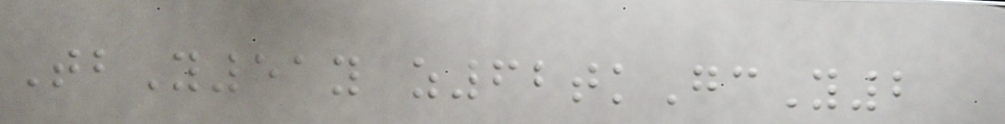TbY51y z62tkGcY2
